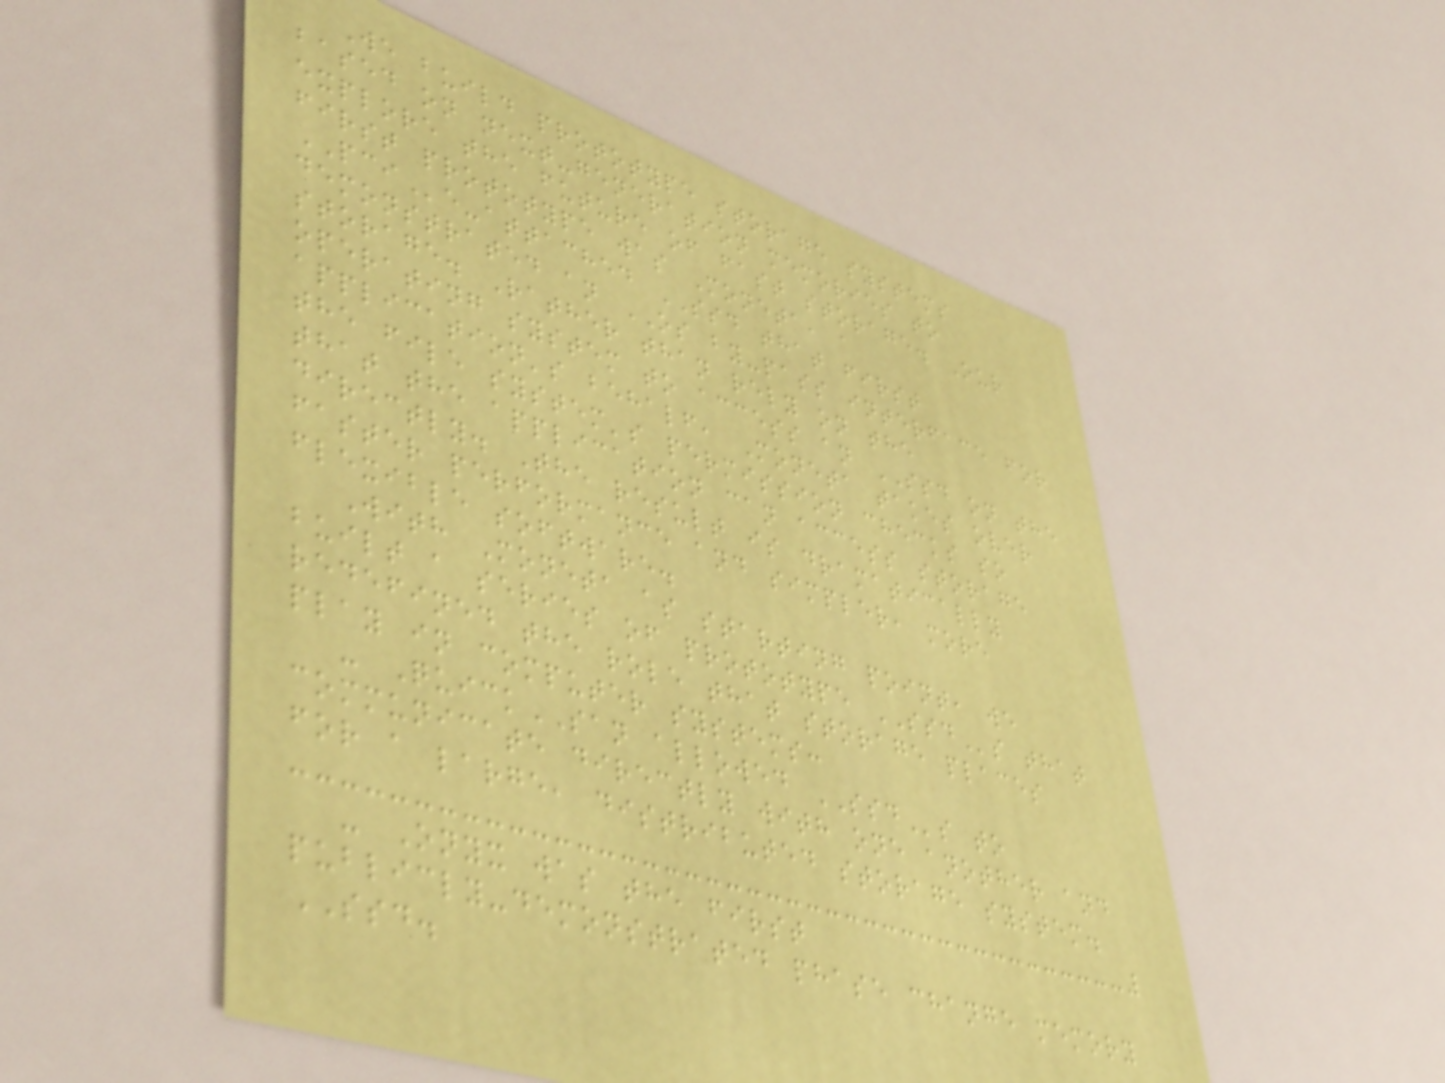We build prototype storage systems
based on next-generation memories to
explore the future of fast storage. Our
first prototype was Moneta, a
PCIe-attached SSD that first
demonstrated an OS by-pass interface for
storage. Rather than rely on the
operating system to access an SSD on the
application's behalf, Moneta takes over
the file system's permission checks so
that the application can access storage
directly. The result is dramatically
faster performance and simpler, more
flexible software.
With Moneta as starting point, we
built a series of prototype SSDs that
redefined the role that storage places
play in computer systems:
- QuickSAN allowed SSDs to
communicate directly with one another and
for a large, distributed storage system.
- Onyx was the first
publicly-demonstrated phase change memory
SSD.
